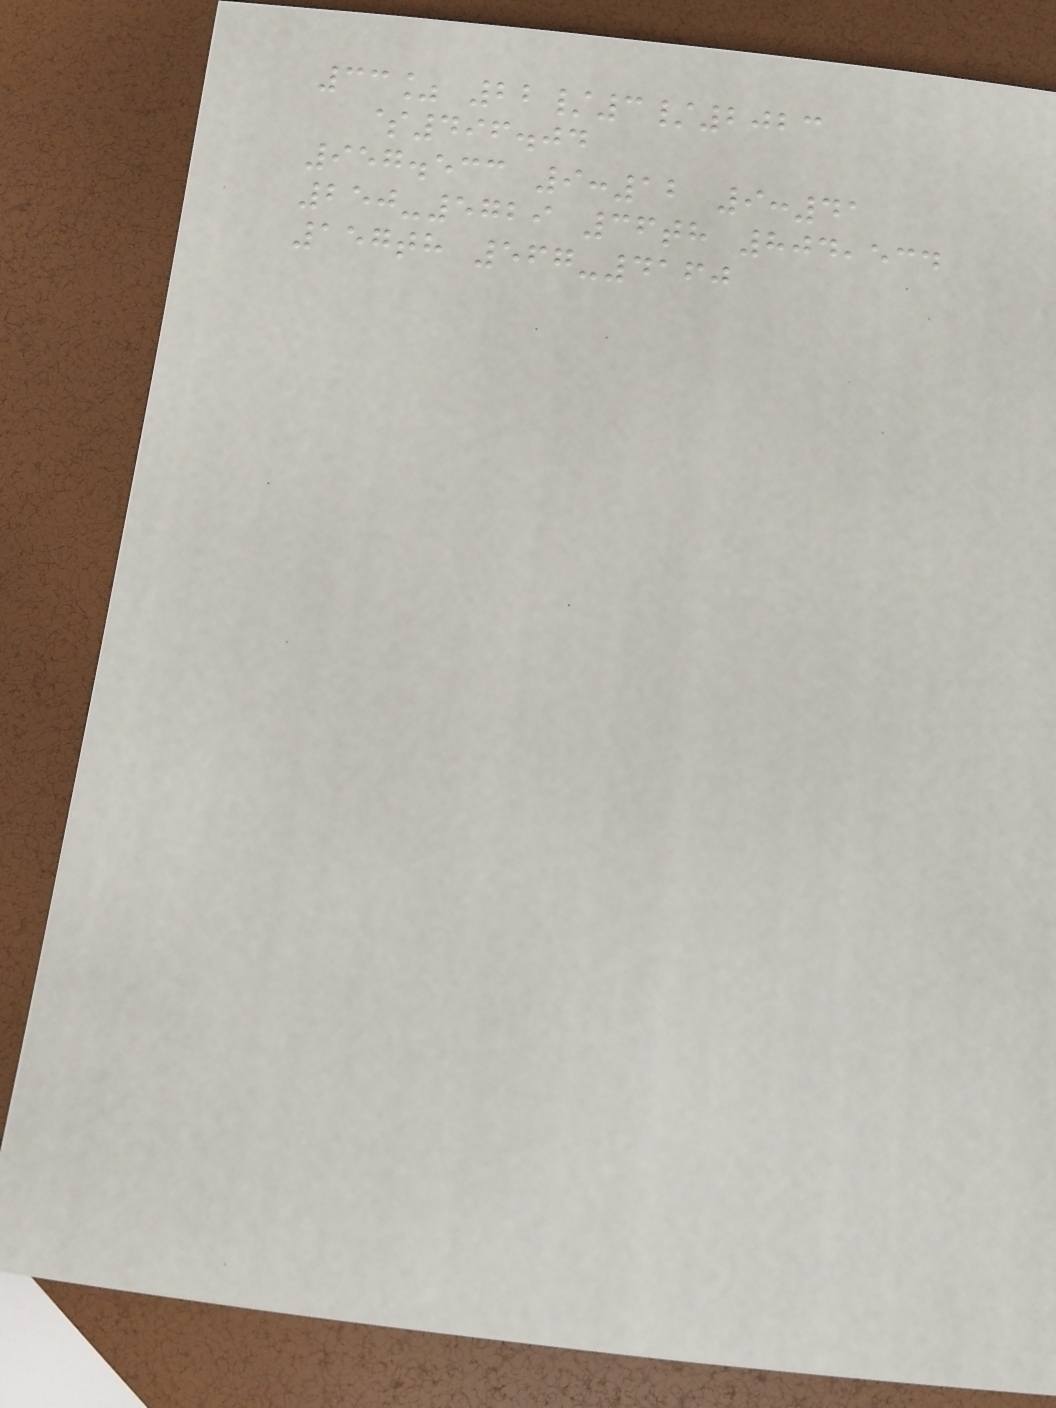33% 22/3/2023
$496.04
957.533 9:12 9:41
250-5729 36th 804,534
157th 567-4160
